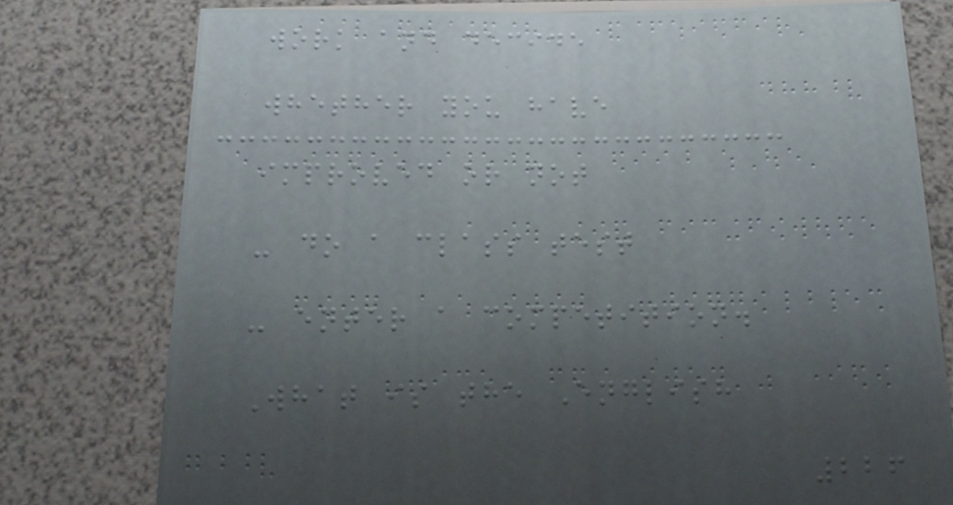work and decide
whether you have
improved or not
- do a class test
- enter a competition.
What is the English
226
